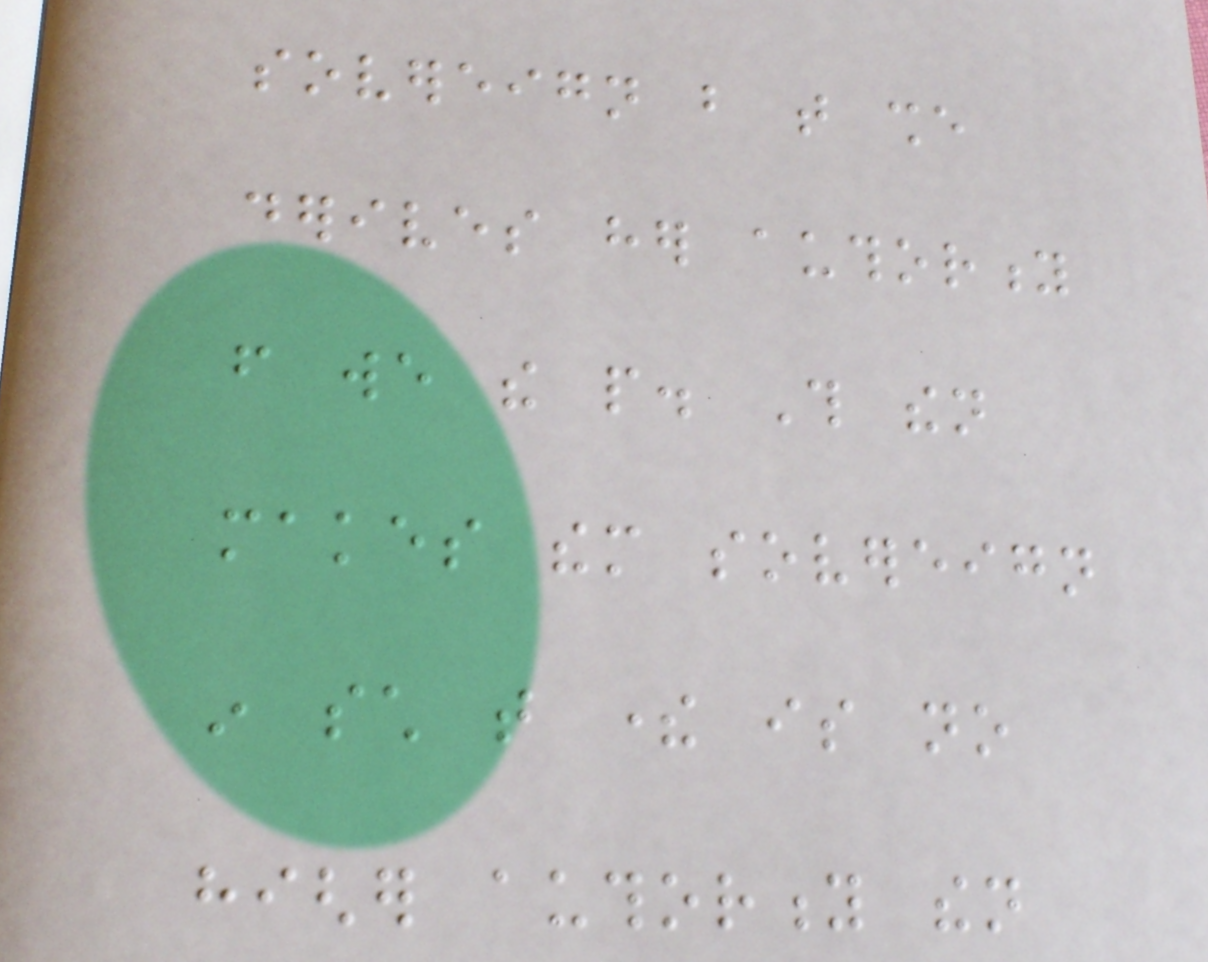sovereign but that she
derives her authority
from we the people. This then
makes them sovereign
in such that there is no
higher authority then
